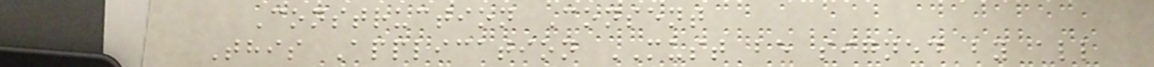Construction Consent
This Application MUST be signed by all
